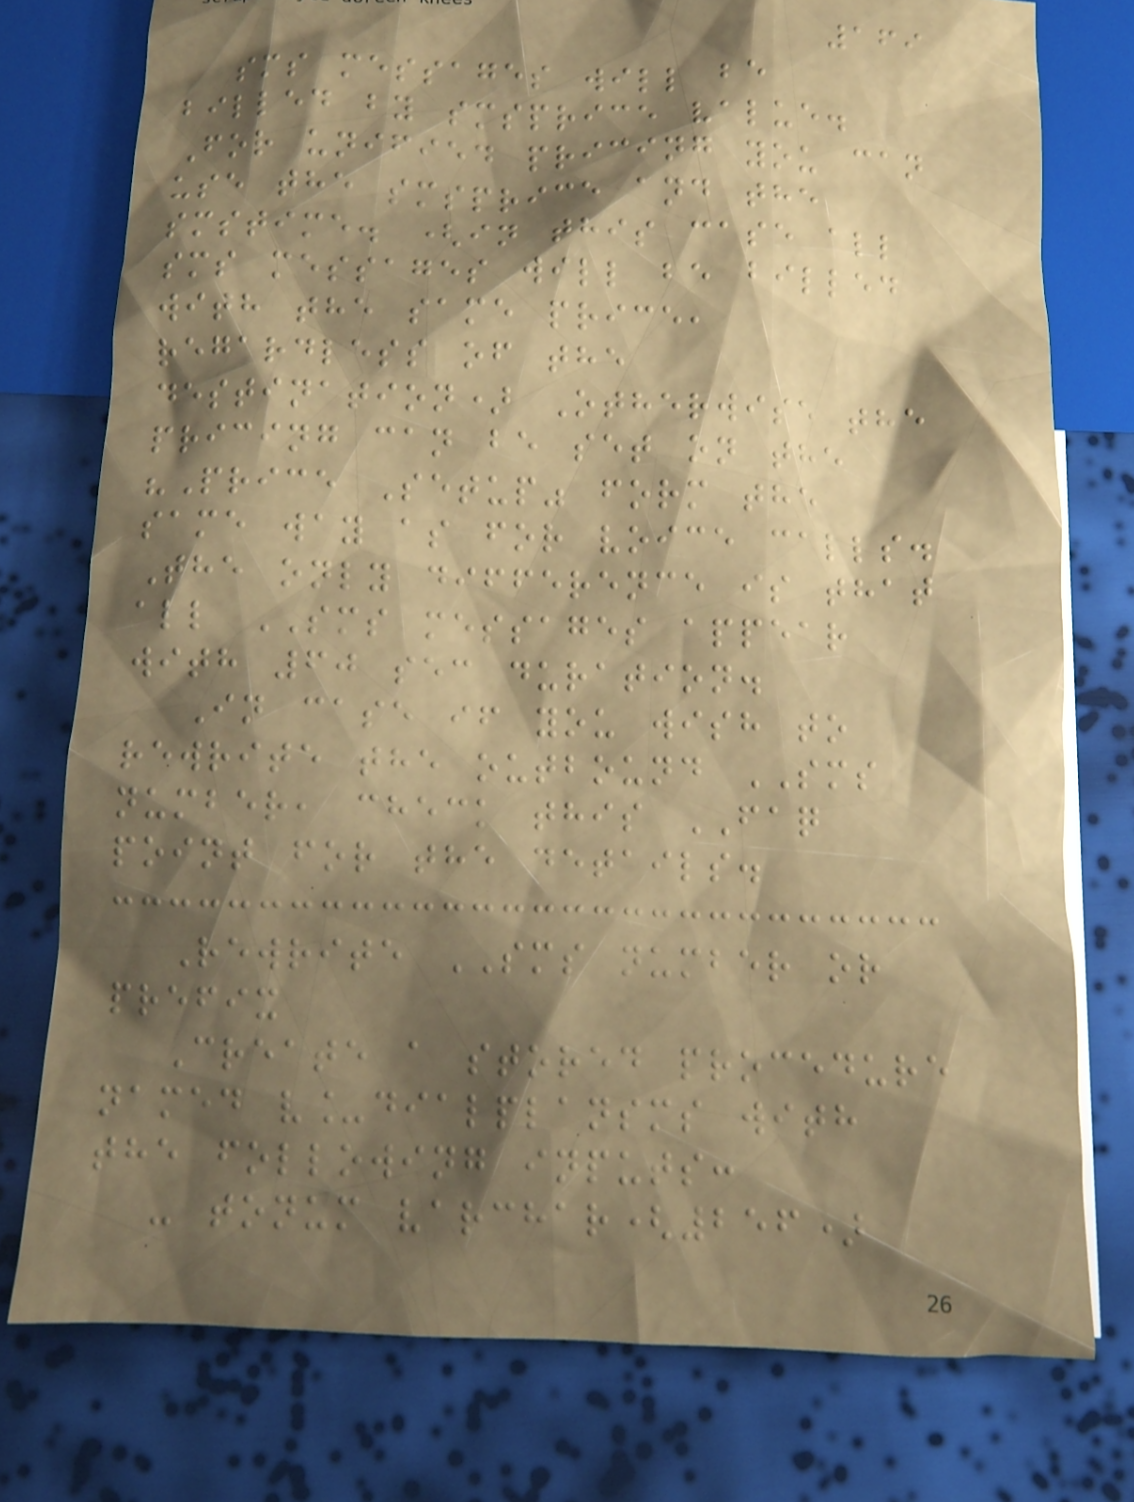169
sms messages will be
billed by smsprice value.
For unified pricing you can
use the smsprice and the
smstime. (in this case all
sms messages will be billed
with the same price,
regardless of the
destination) Otherwise the
pricing can be set on the
"Price Setup" form the
same way as for voice calls.
The only difference is that
all SMS messages appear
with 60 sec duration.
In case if you wish to
rewrite the outbound SMS
number, check this FAQ
point for the details.
Rewrite SMS number or
prefix
Create a stored procedure
named v_dialplansms with
the following inputs:
- tonum varchar(256)
